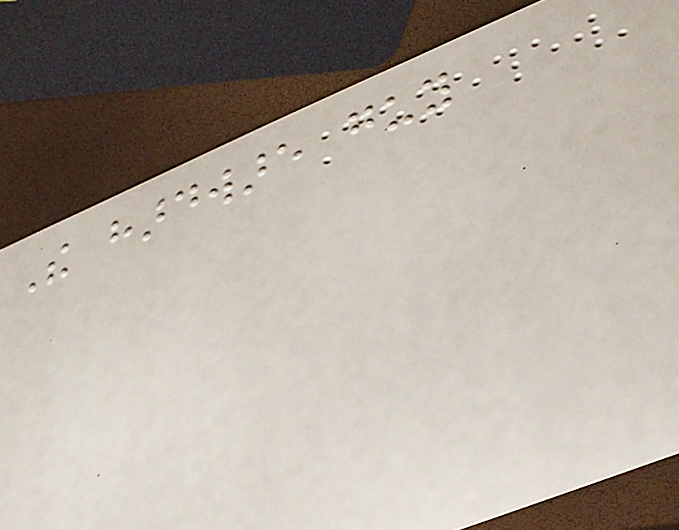The hardware guy
